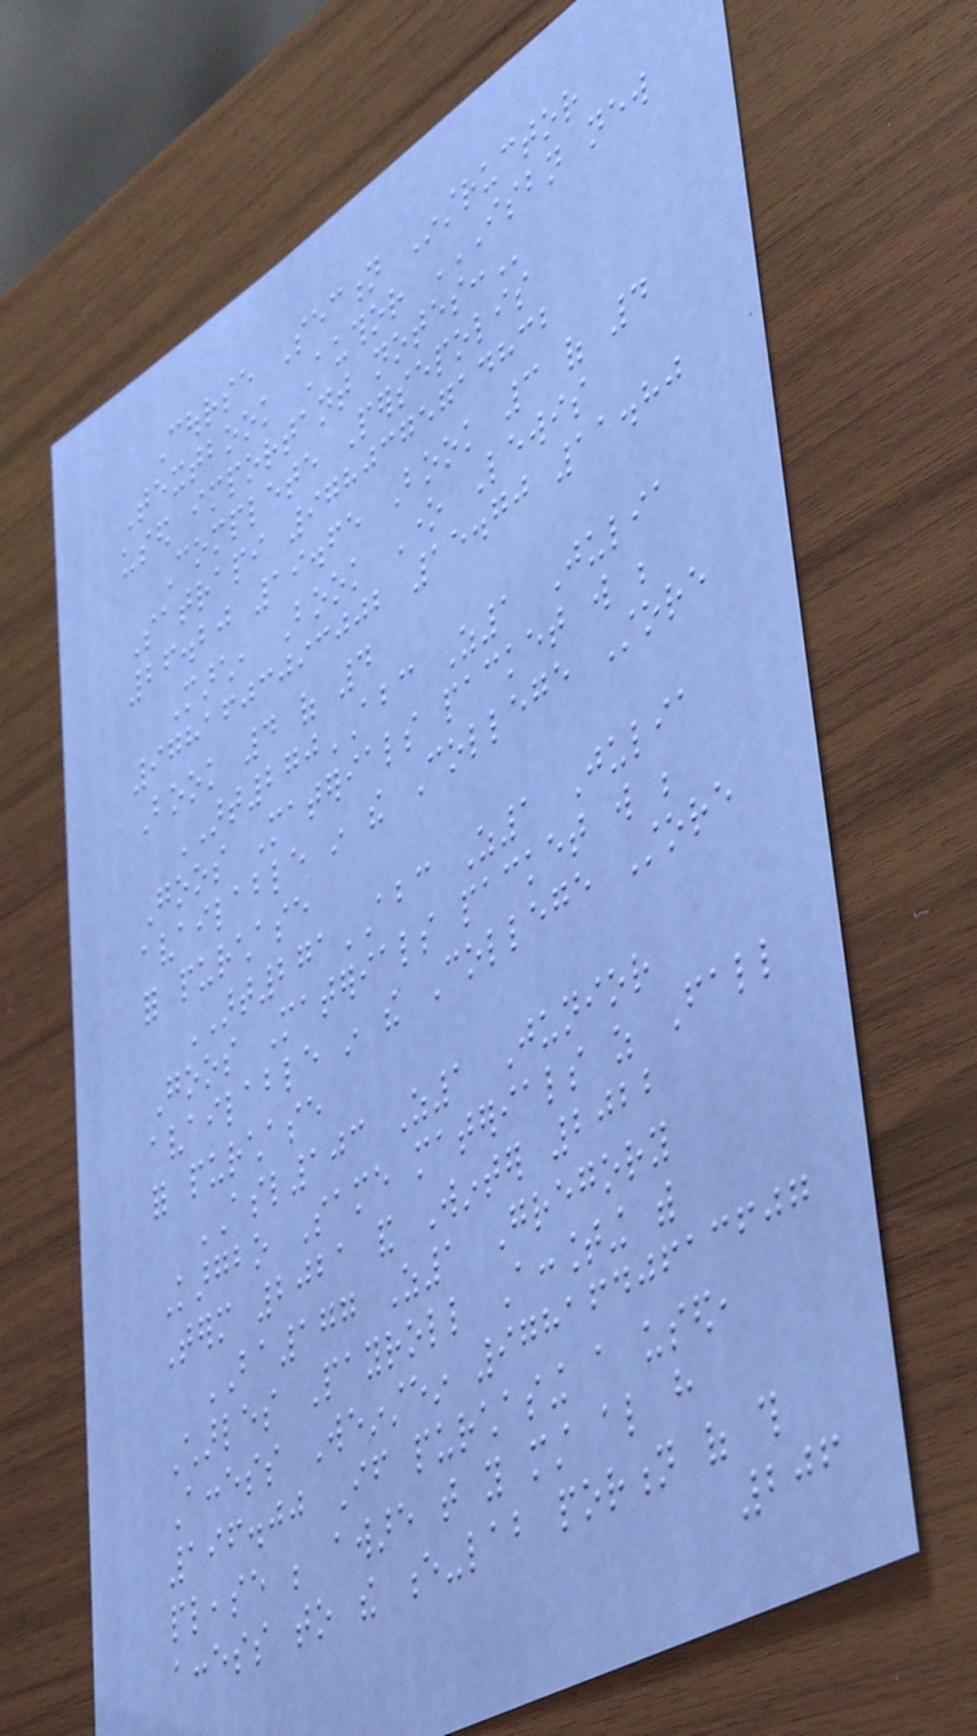Course Section Instructor
Textbook Author ISBN NEW
USED IMPORTANT NOTES:
Complete Persepolis
Satrapi 9780375714832
26.20 19.65 Book 3 of 4
March, Book One Lewis
9781603093002 15.70 11.80
Book 4 of 4
ART270ABC Z1 Julia
Goos Materials packet will be
available in the College Store
for purchase
ART271ABC Z1 Julia
Goos Materials packet will be
available in the College Store
for purchase
ASL103 Z1 Junior
Kargbo Same materials as Fall
Term 2021 and Winter 2022
BA177 Z1 Gregory
Charles Payroll Accounting with
Access Weinstein 9781640613607
196.00 If purchasing a used,
please be aware that you must also have
access to the e-lab portion of this
206
